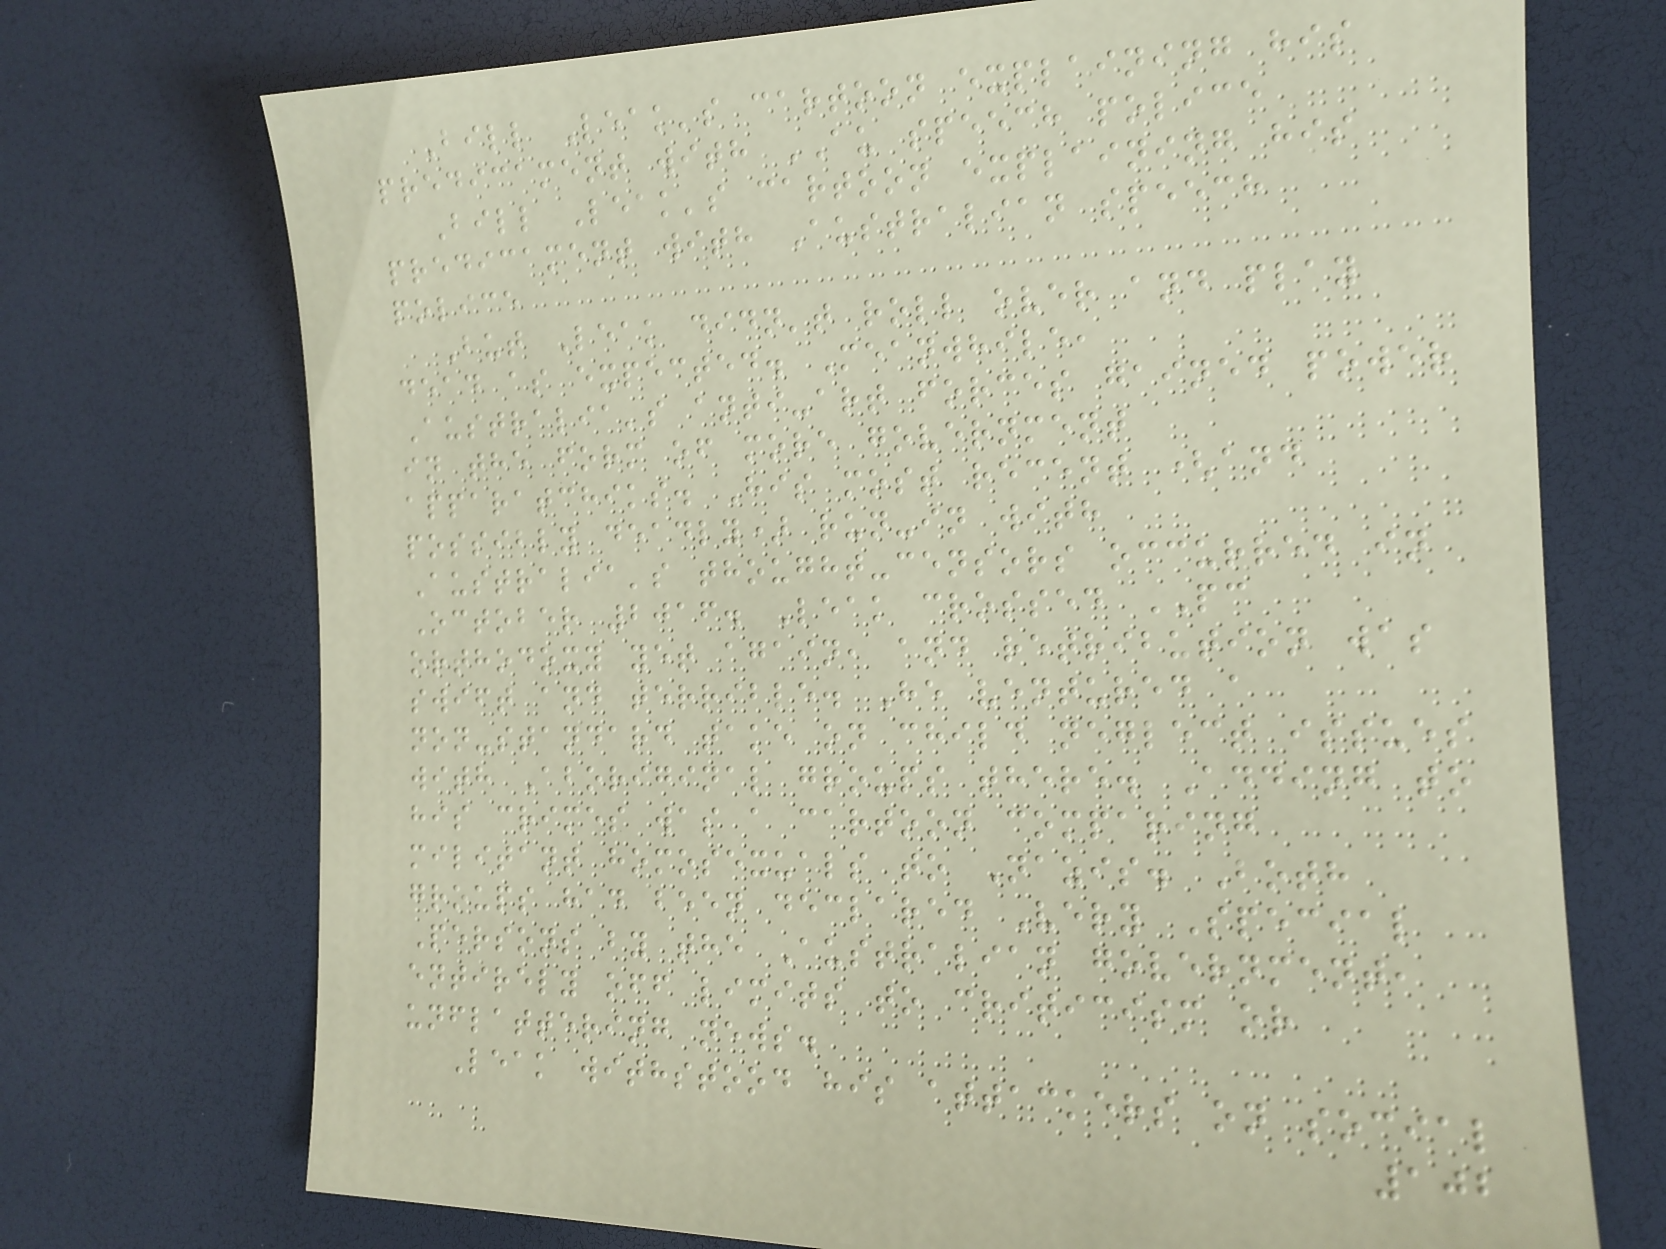Bill Leak's cartoon explaining his
predicament with AU speech police
Bill Leak's cartoon explaining his
predicament with Australian speech
police
But Leak didn't roll over and play
dead as expected. Meanwhile,
Australia's anti-art forces gained power
in the form of more government
apparatchiks. His most recent (and
possibly deadly) run-in with
Australia's thought-censors occurred in
October 2016. Leak crossed PC
orthodoxy yet again, and retribution was
swift and terrible. He ventured a
non-standard take on child neglect issues
with Aboriginal groups there. Adding to
his crimes was a cartoon comparing
militant homosexuals to Nazis. Both
groups had been declared Very Special
Persons by the Australian government,
entirely off limits to criticism or
unflattering news.
Leak withstood his attackers on social
102
